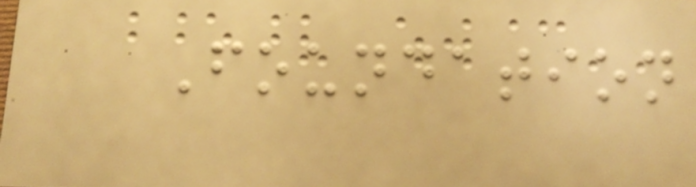Foundation
